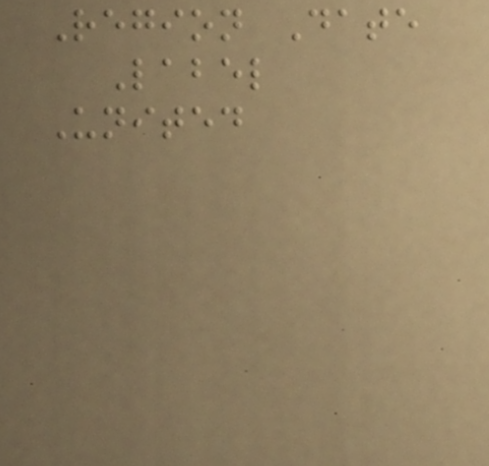Region Date
Label
United
